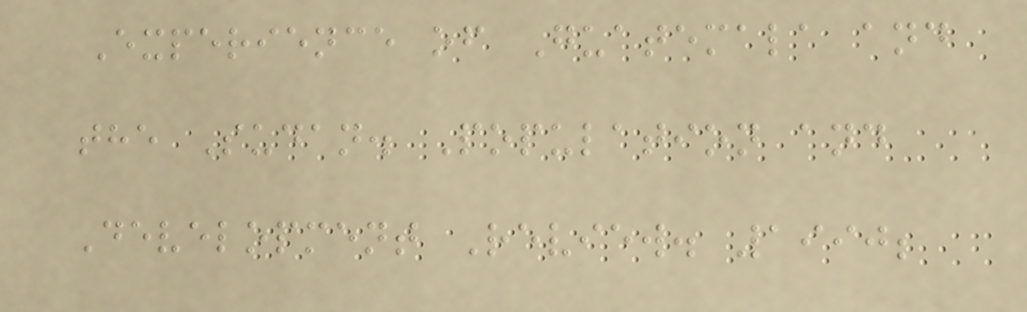Experience of Guatemala and
the Sudan. Population and
Development Review. 1990;
